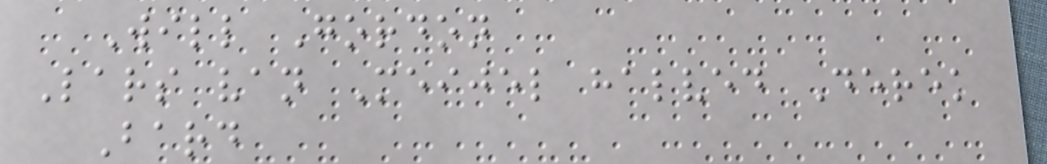Will Gordon
Lars van Meijel halved Derek
Bard
